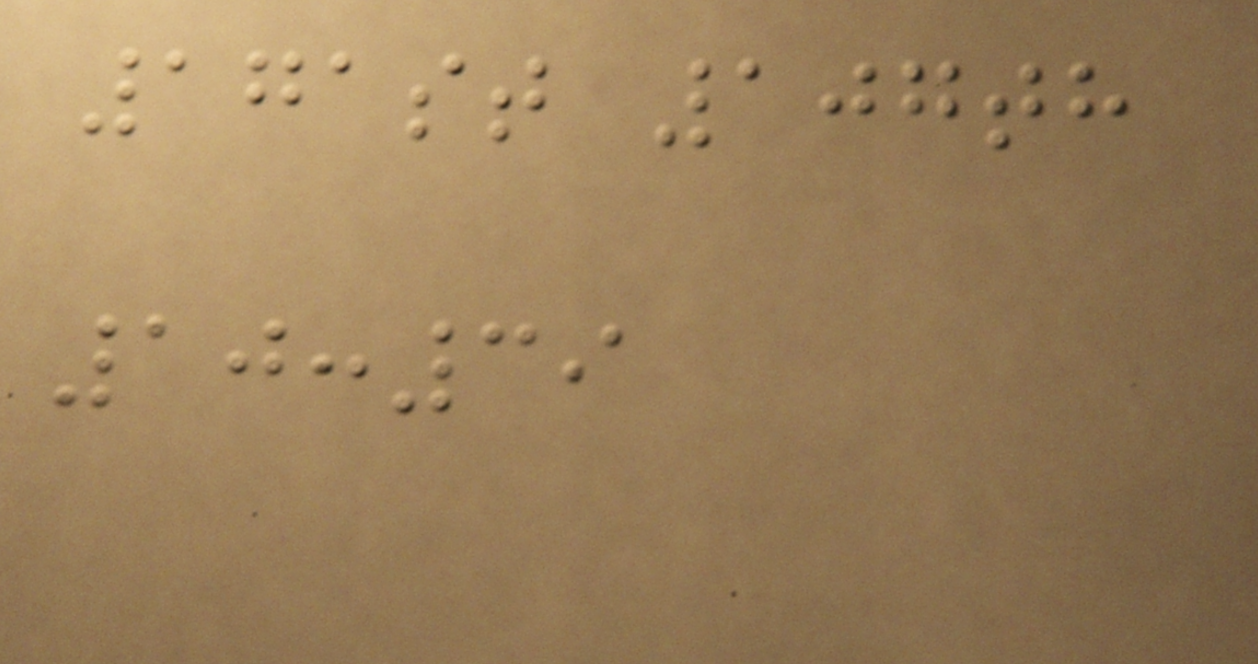171st 107th
10:39
